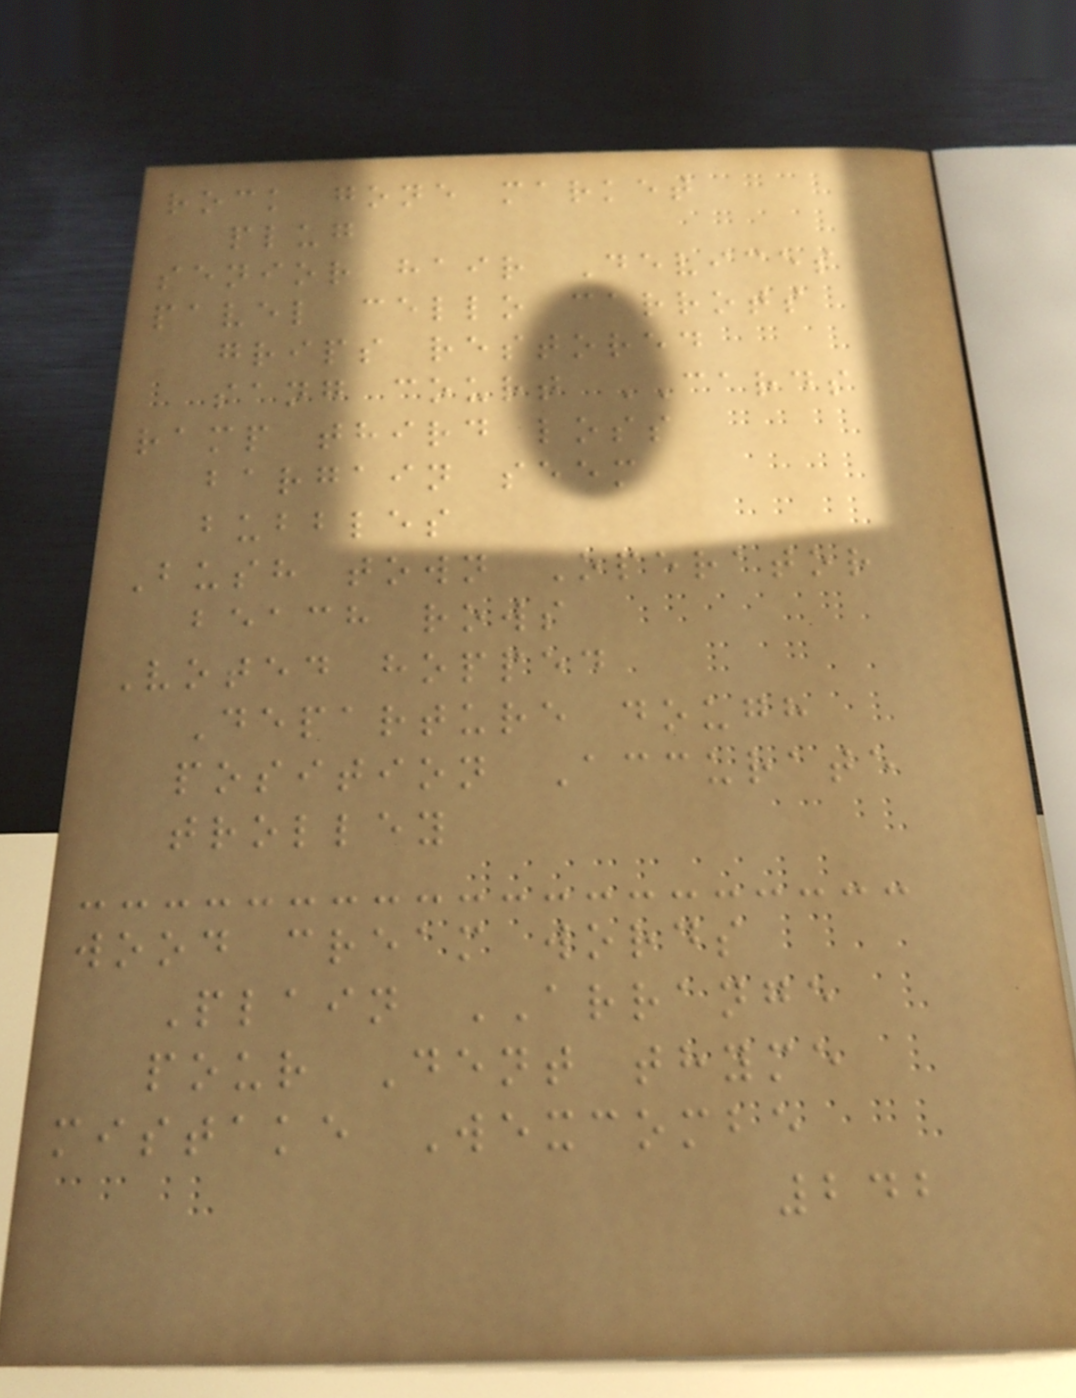rock gone market
plug
senior hair Devices
pavel cello carrots
grips restored
sang court CARDS
ramp third loss
bargain seem
bubbles
Bush town Operator
beach rows
Voted hopped
Departure dough
position Accurate
trolley
wood cream words
Plain ARRANGE
pour Dent thyme
mistake Wexcombe
242
